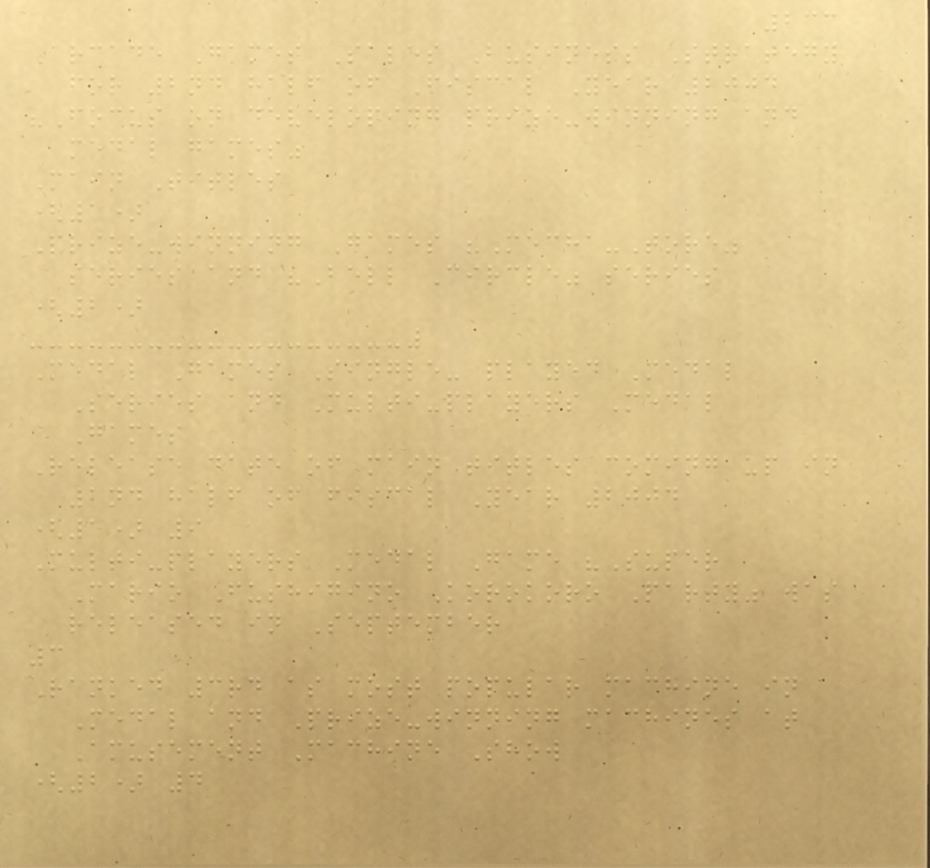233
Arcade Games Sales Business Strategy
for 2nd half of Fiscal Year 2004
"Focus on developing prize-winning and
medal games"
Main Titles
(1)
Prize-winning Games "Mecha-Tore"
series and "Bell Circle" series
(2)
Medal Games Single- played Medal
Series and Multi-players Medal
Games
Release date of main titles coming up in
2nd half of fiscal Year 2004
(1) 9
Multi-players Medal Game "Super
Mario Fushigino Korokoro Party" was
released in September
3
Ranked 3rd as most popular machine in
Medal and Prize-winning machines at
Amusement Machine Show
(2) 4
